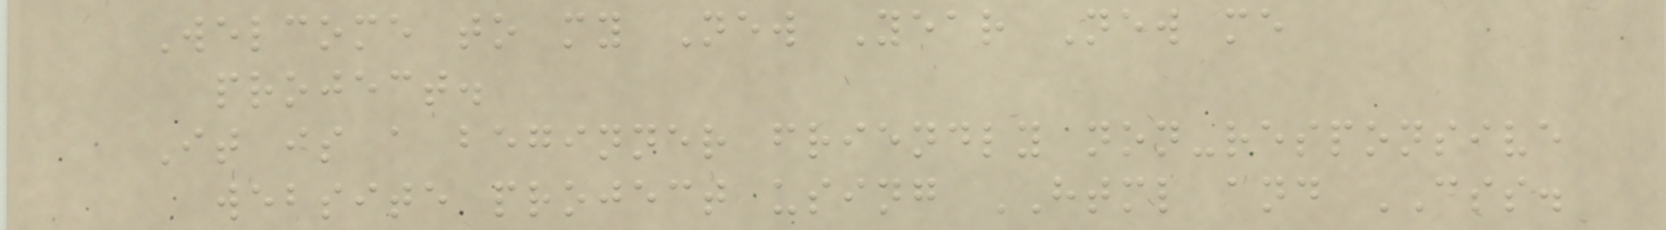Welcome to my New Year New me
project.
It is a beginner friendly non-responsive
website project using HTML and CSS.
